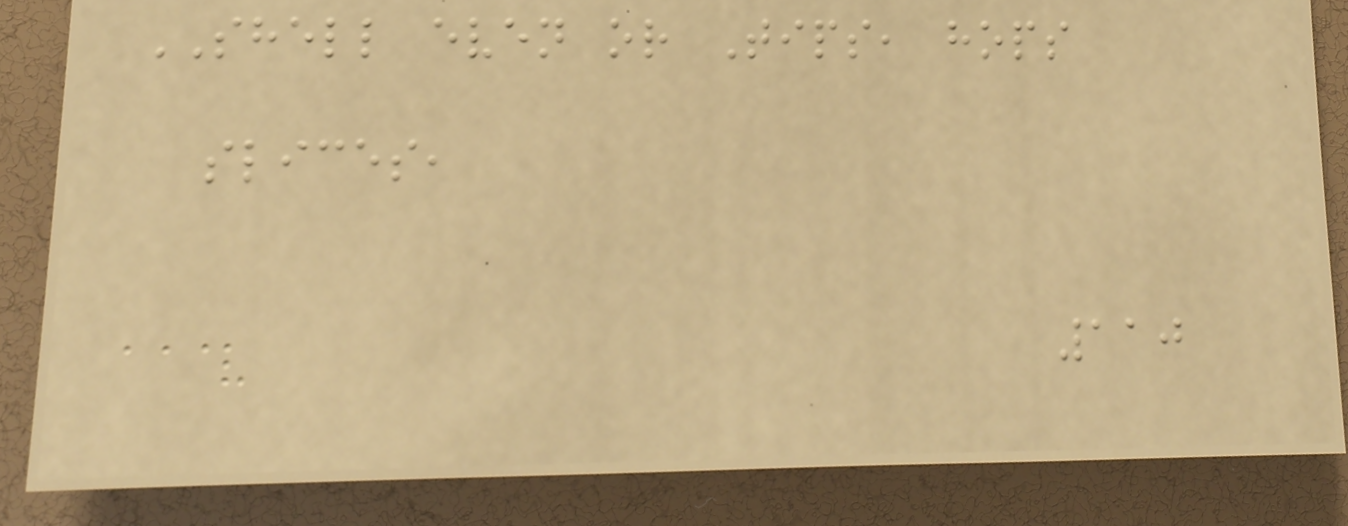SHELL even or Tips, hops
slices,
110
